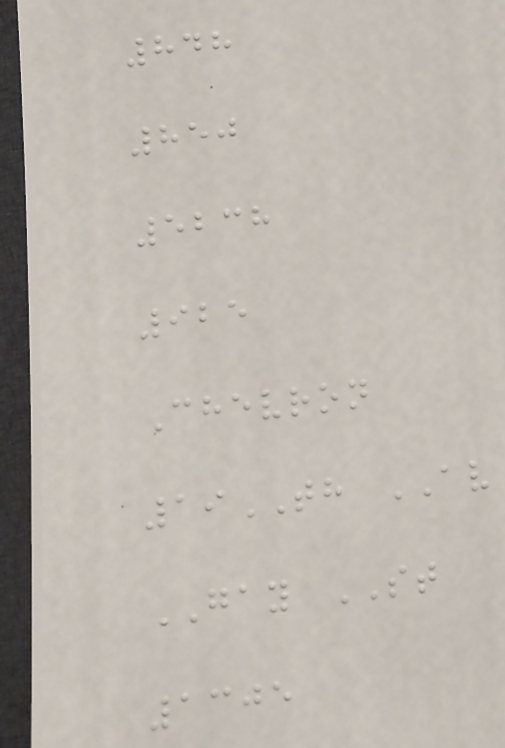848
850
5238
925
Chevron
19TH AV
GAY ST
1305
